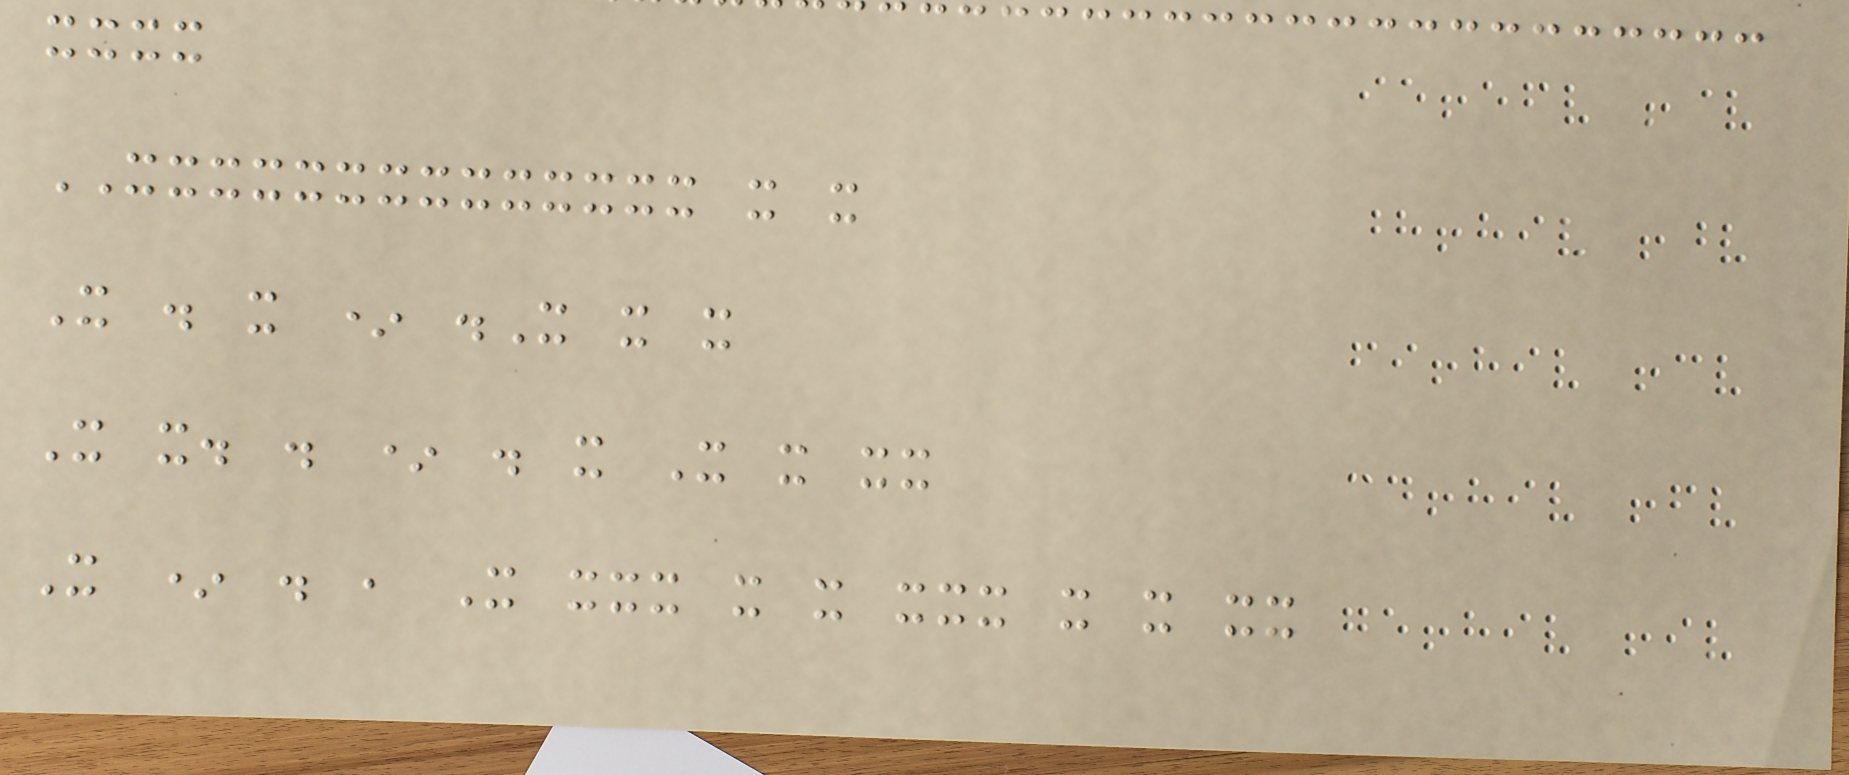xxxx
XXXXXXXXXXXXXX x x
X . x * .X x x
X x. . * . x X x xx
X * . , X xxx x x xxx x x xx
